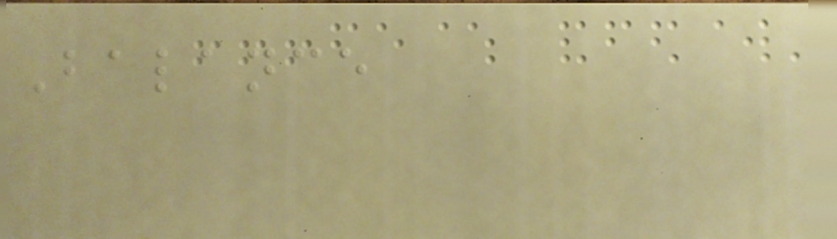Balance
